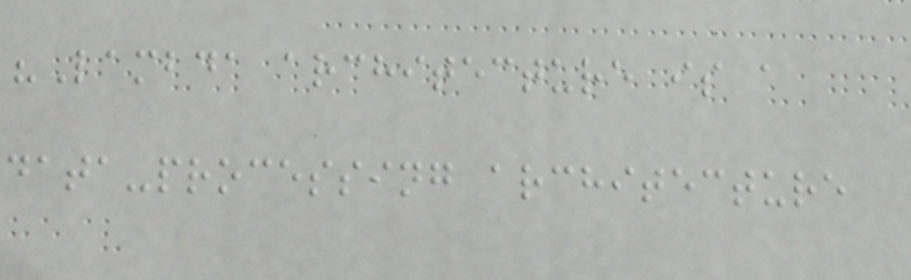"Lambda architecture is a
data-processing architecture
